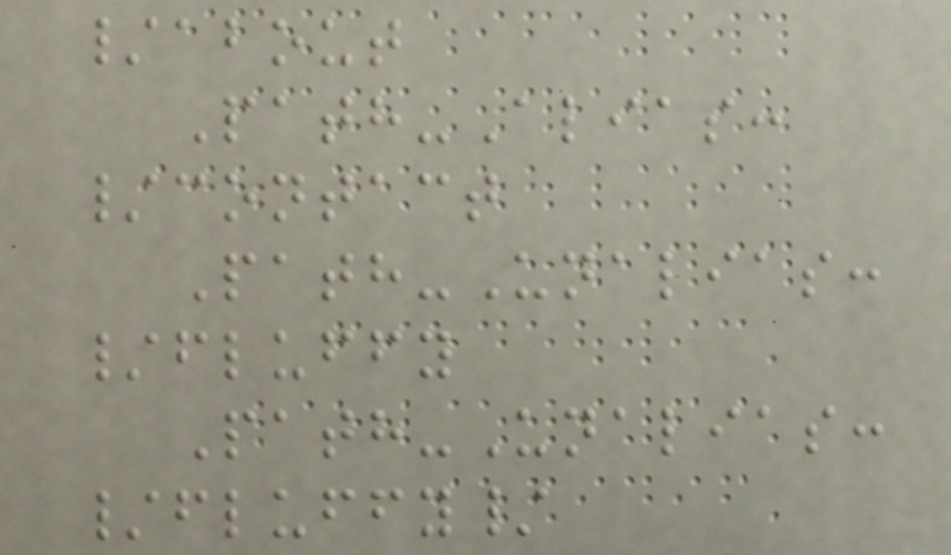/about
Path-Alias:
/contact
Path-Unalias:
/fluffy
Path-Unalias:
/fluffy/
